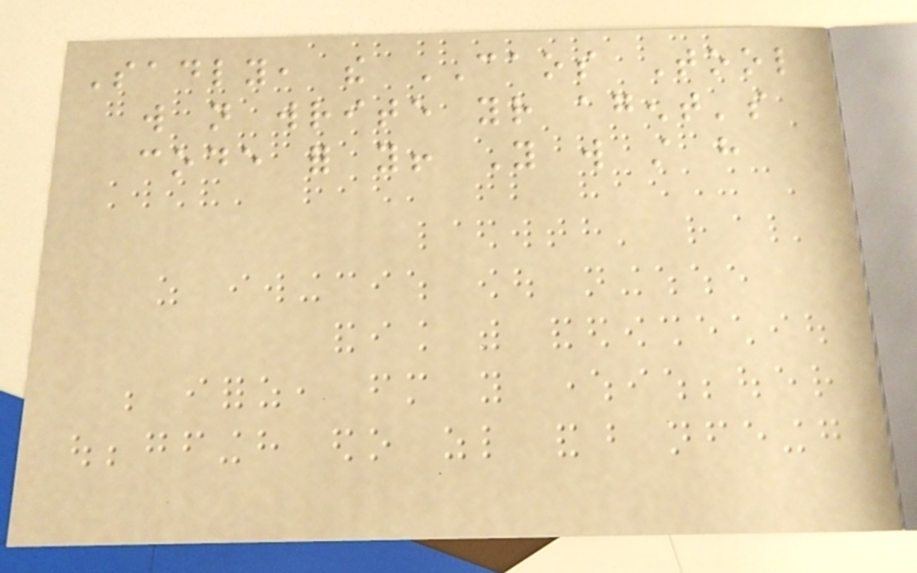Sadly, the CAOS Tool
will not write your agent's
code for you! You will still have
